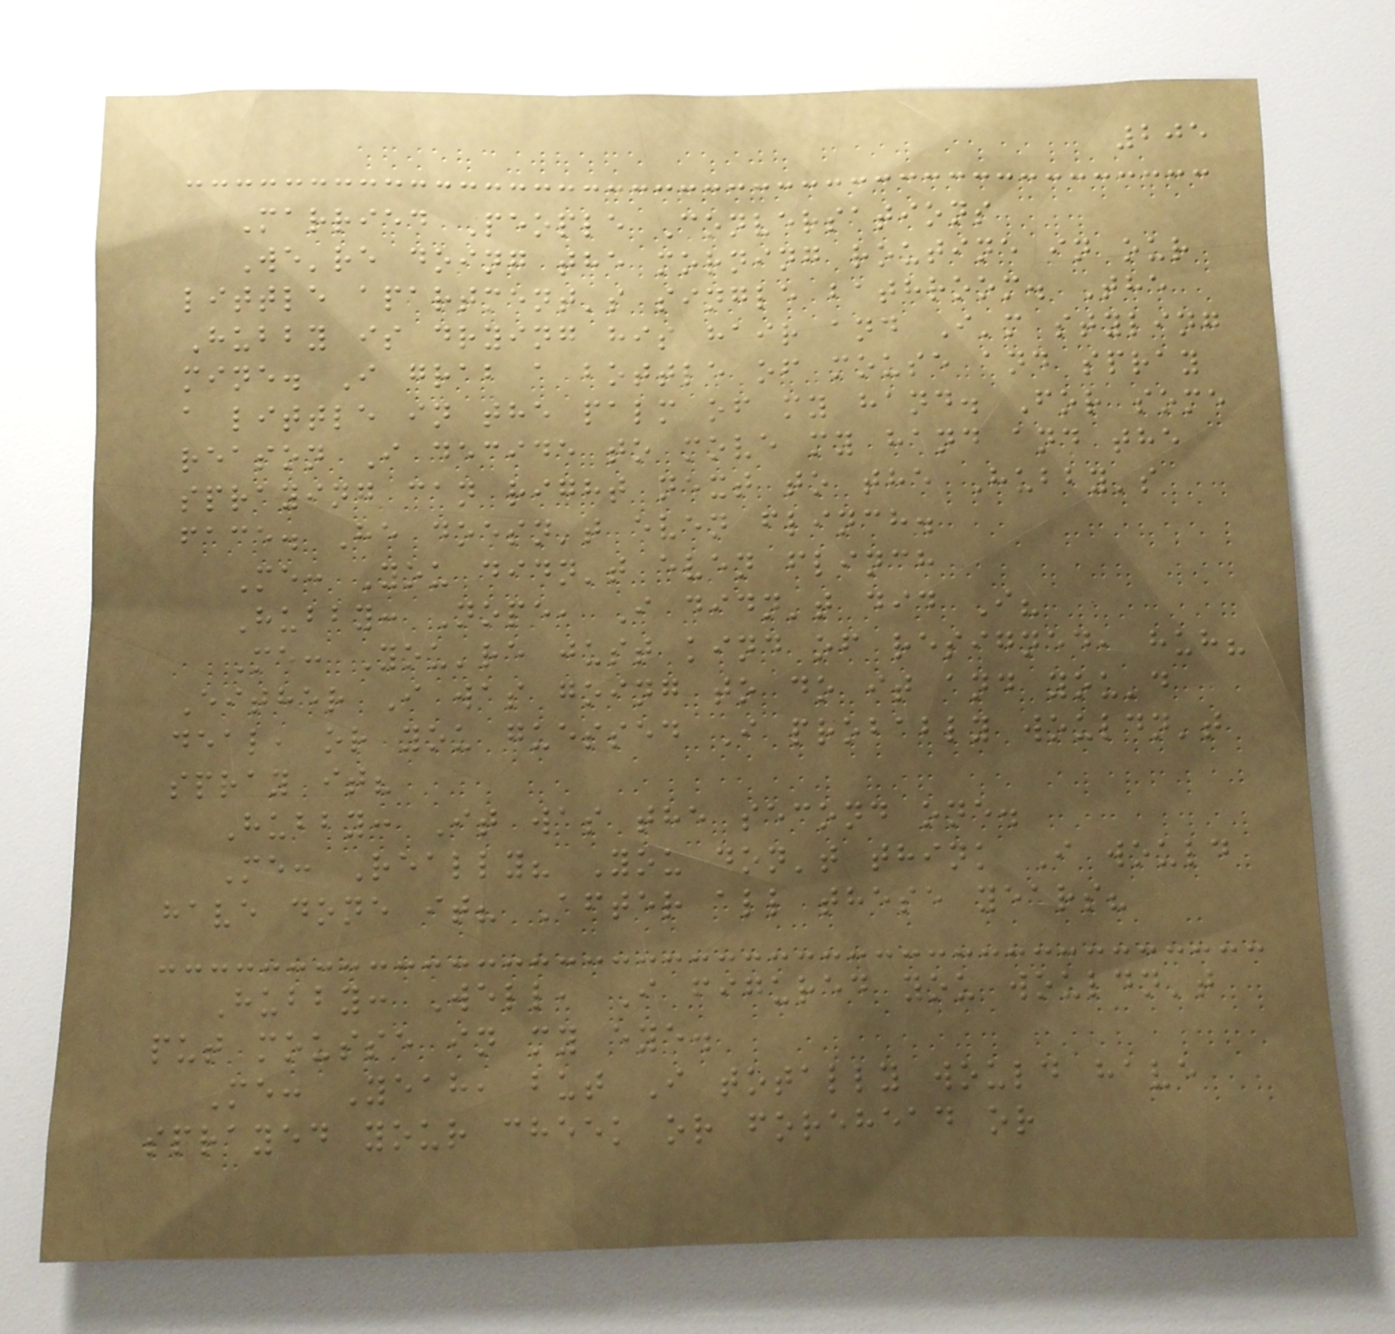205
Married People Conversations
We're doing the morning routine in our
little apartment's single bathroom. The
Hubby is drying his hair and I'm styling
mine. I grab a bottle of mouse and spray
a little in the palm of my hand. For some
reason I decide to move my hand and the
spraying can right next to the Hubby's
face. He doesn't even flinch.
Me: You didn't even flinch
Hubby: Nope, I didn't did I?
Me: You're just kind of resigned, huh?
Either I was going to do it and you'd
deal, or you guessed I probably wouldn't
spray it?
Hubby: It was the second one.
Me: Really? You don't think I would
have done it? After all these years?
Hubby: Well, I figured you wouldn't
put mousse in my eye.
Me: Yeah, but I totally would have
sprayed your cheek or forehead or
